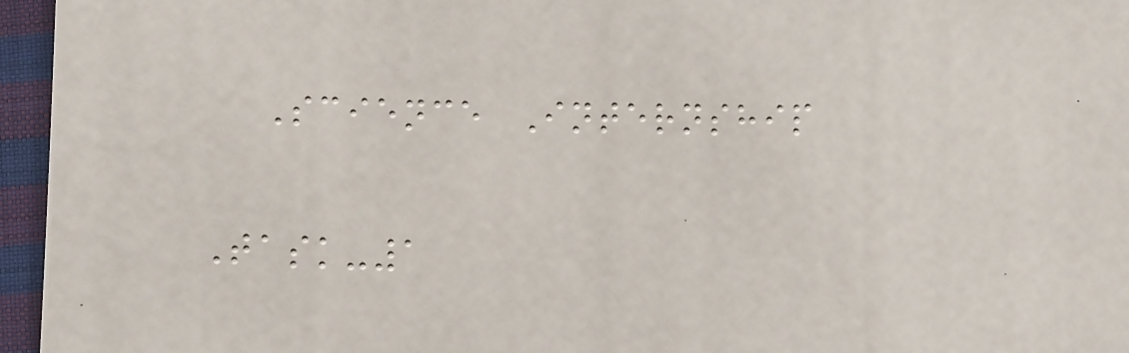Science Internship
Task-1
